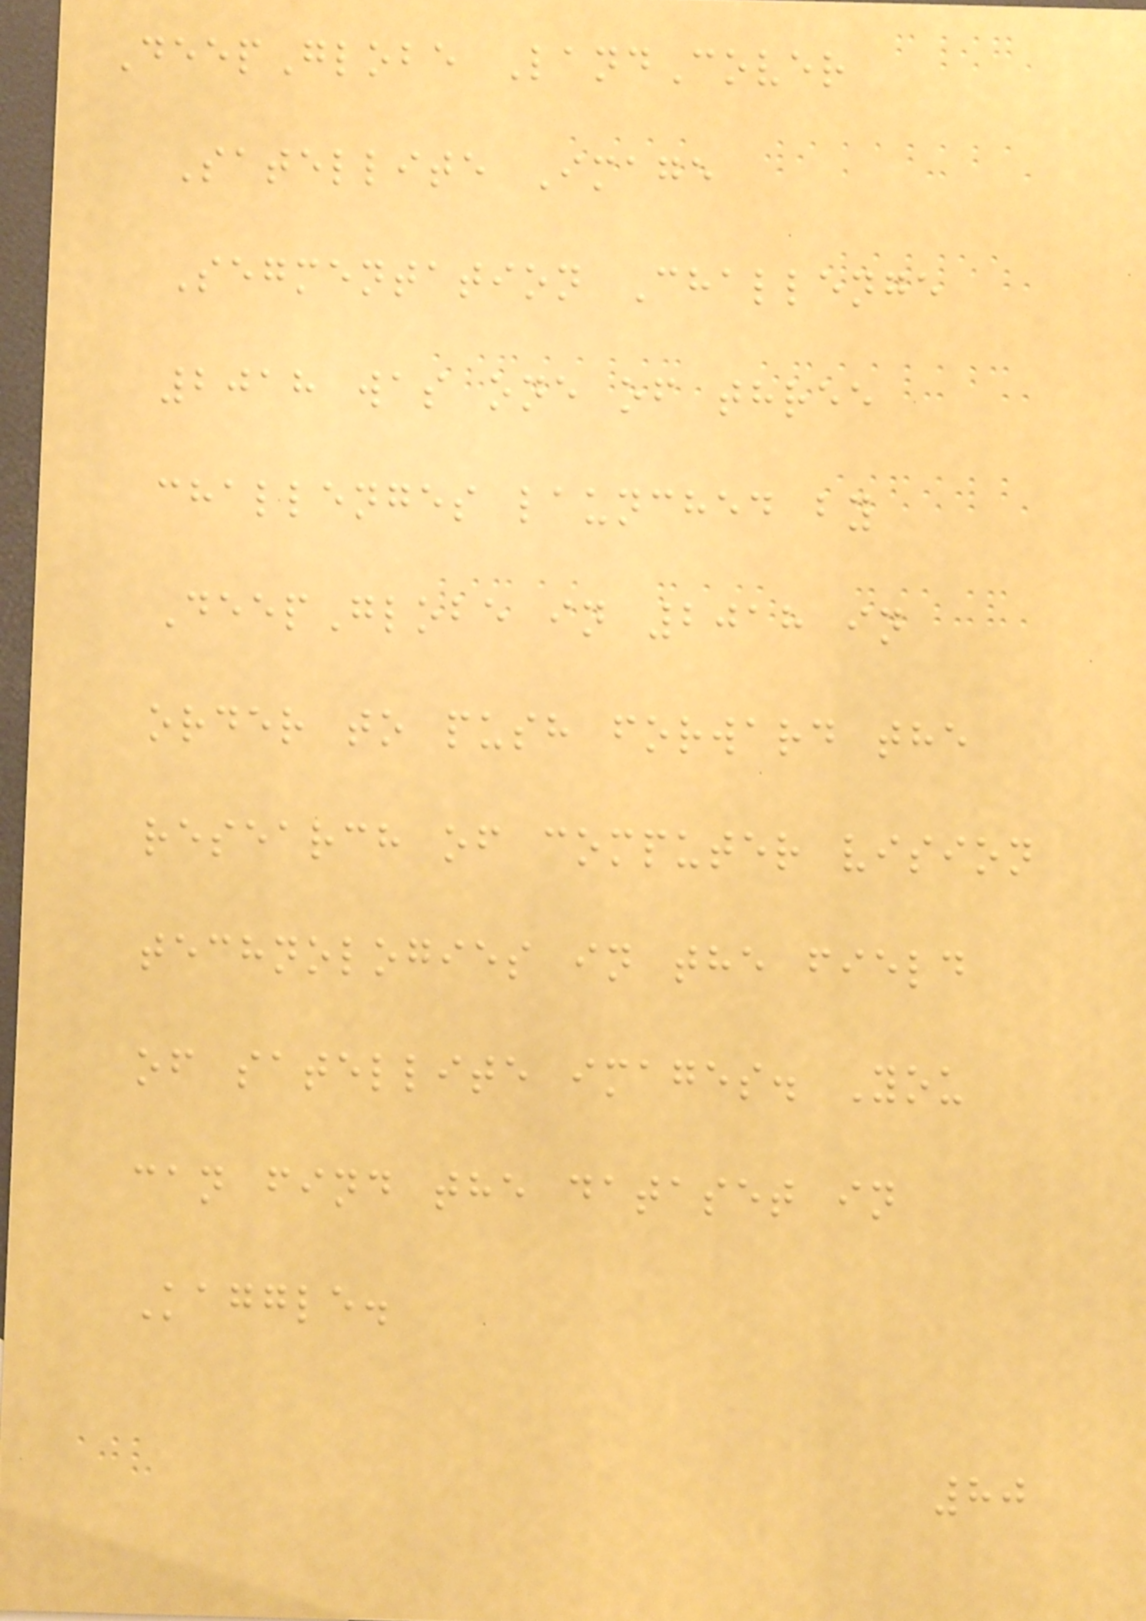DeepGlobe LandCover
Satellite Image
Segmentation Challenge
2018 was one of three
challenges launched by
DeepGlobe in 2018 in
order to push forward the
research of computer vision
technologies in the field
of satellite images. You
can find the dataset in
Kaggle.
80
